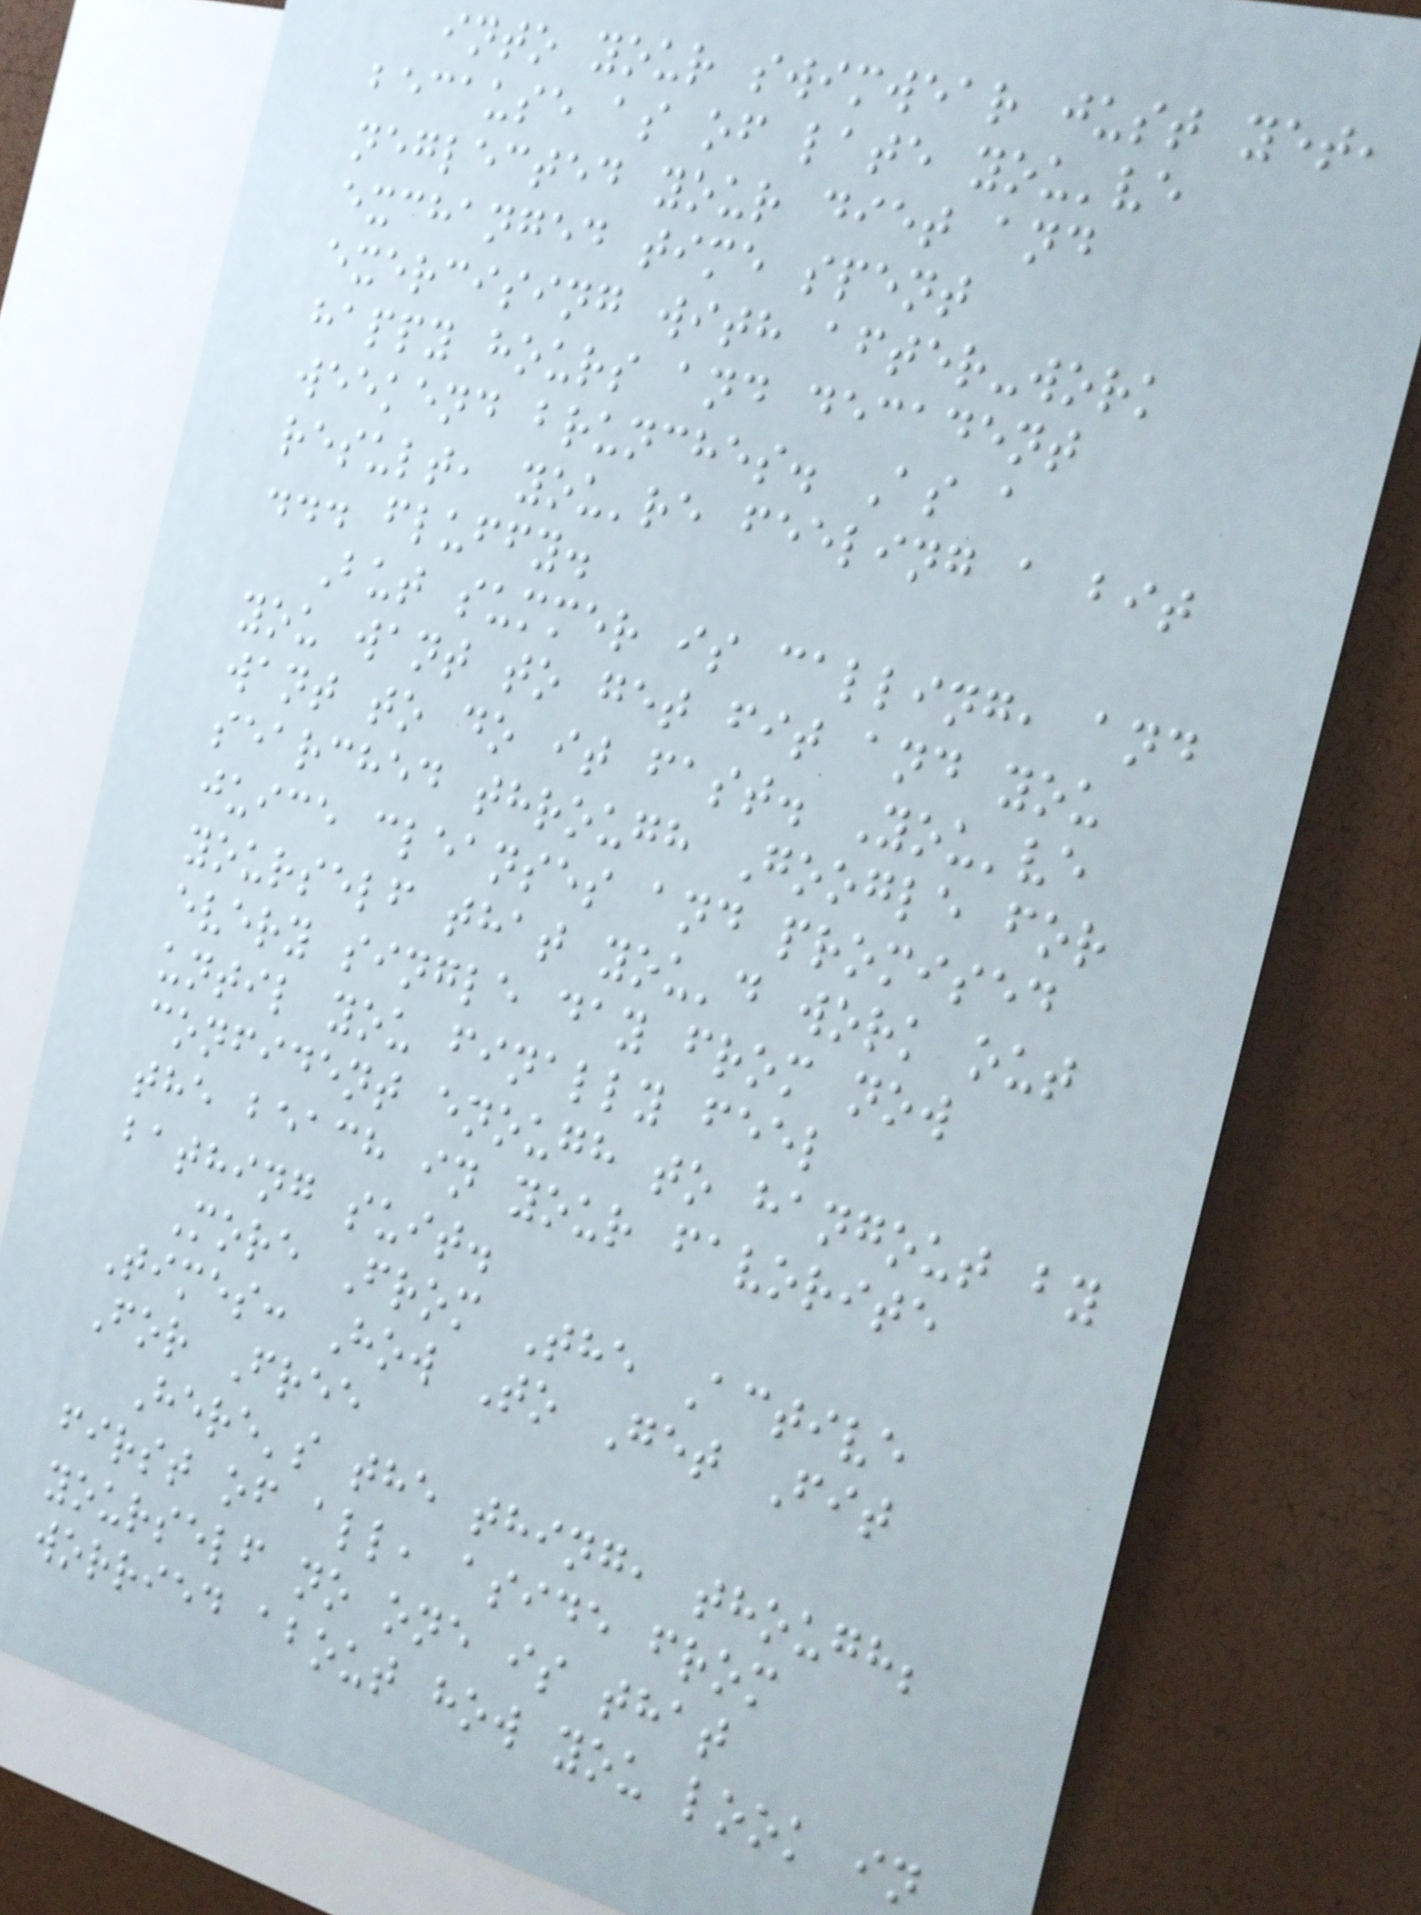into your swimwear just yet,
because as of late you've
neglected your diet and
exchanged time spent
exercising with after-work
happy hours and decadent
weekend brunches. As a
result, you're feeling a bit
... fluffy.
But summer is calling, and
you want to get fit and you
want to do it fast. You've
searched through Google for
juice cleanses and promised
yourself that you'd work out
every single day from now
until you finally feel
confident enough to hangout by
the beach in your favorite
bathing suit.
More From The Active
Times: How To Get Fit
For Free
Here's the thing, though;
first of all, aside from
yourself no one is that
worried about how you look in
